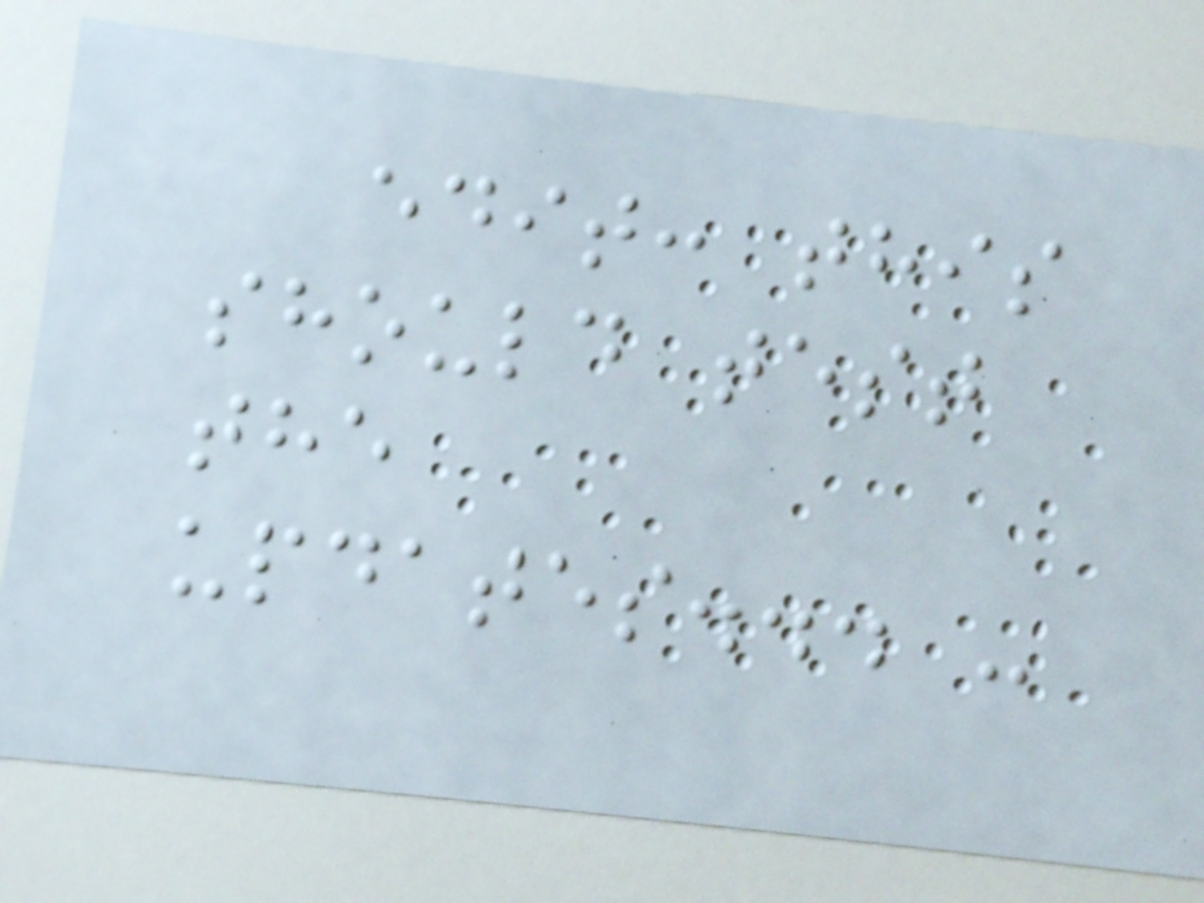edit: this
should test
the
updates... -
